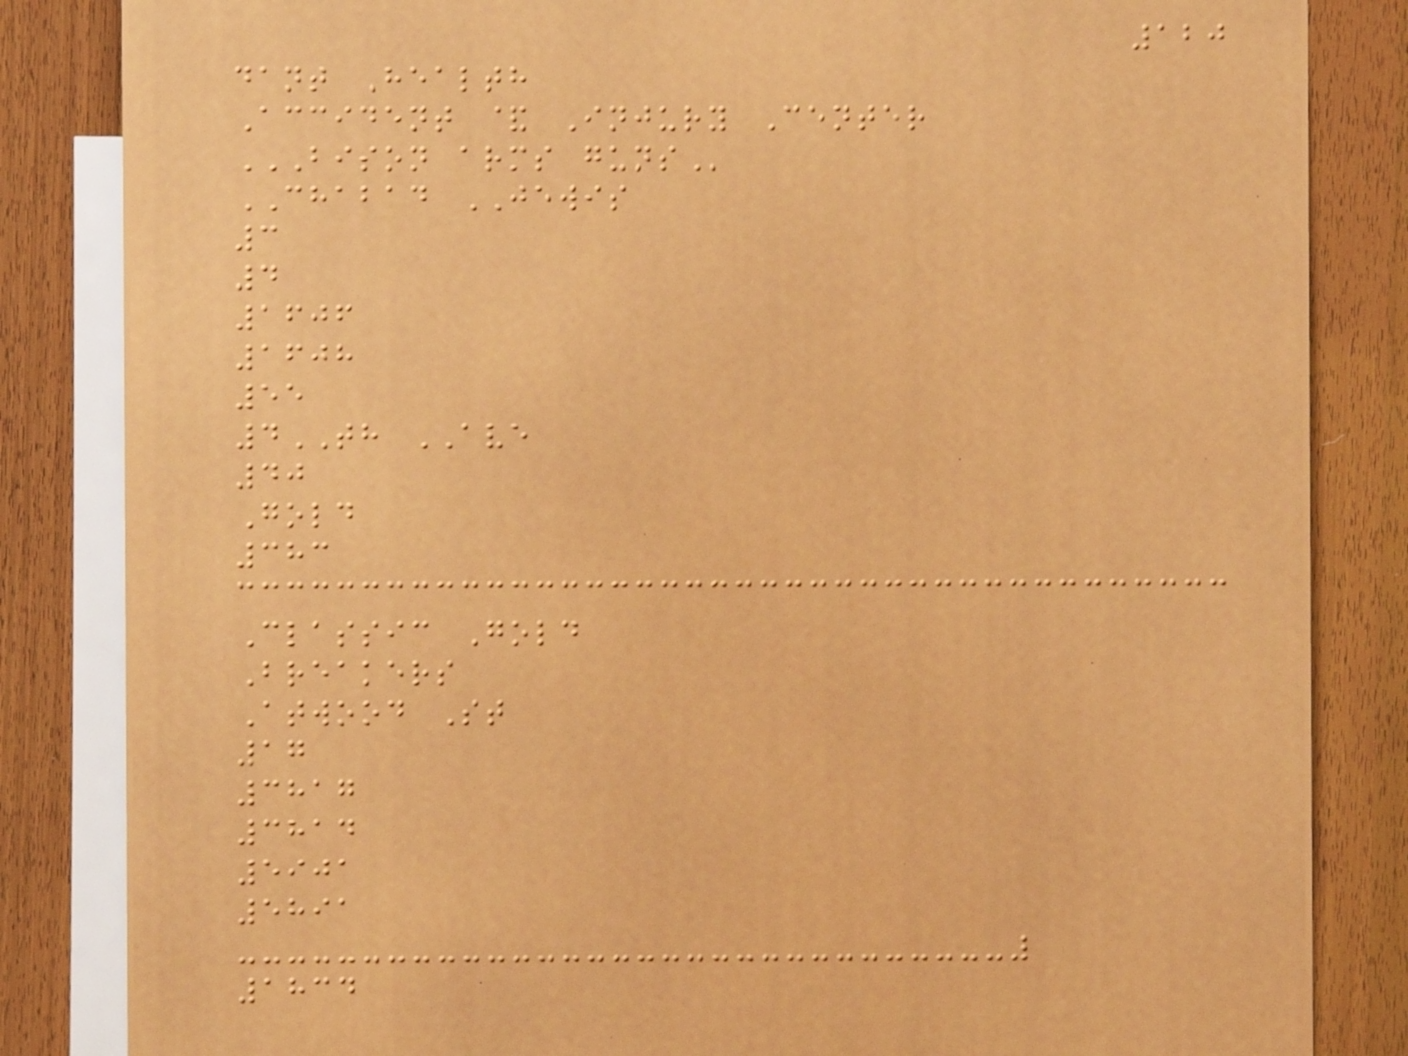120
dant Health
Accident & Injury Center
BISON ARMS GUNS
CHABAD JEWIS
3
4
1606
1608
55
4TH AVE
40
Gold
383
Classic Gold
Breakers
Atwood St
17
3817
3814
5901
5891
1834
